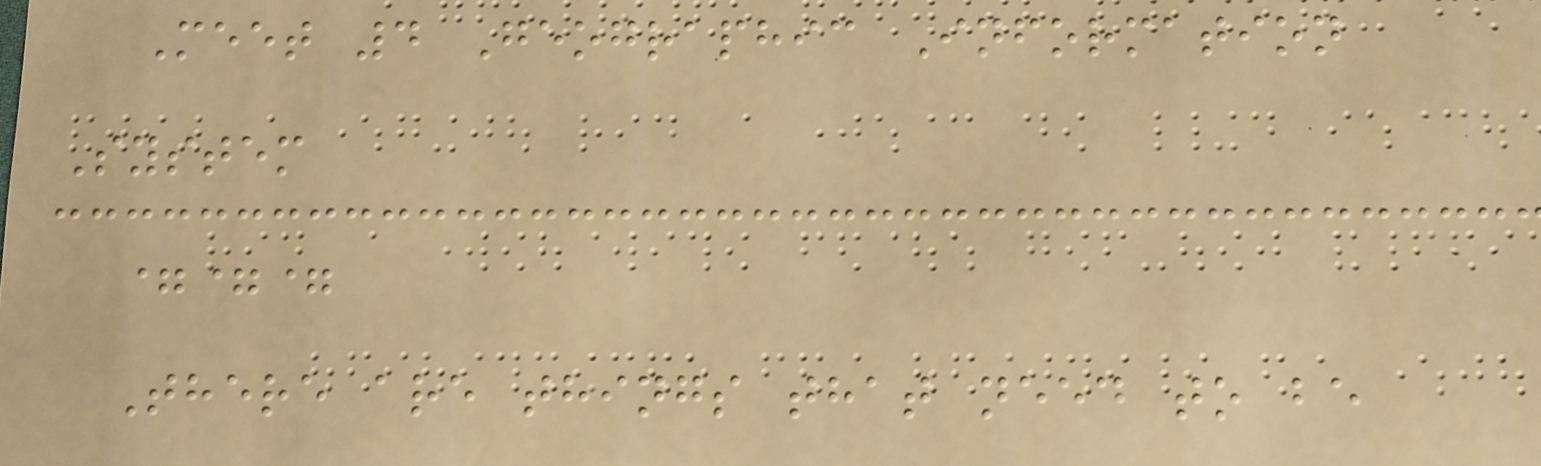Meet 4 Geographic Information
System
===
There are things that need to be
